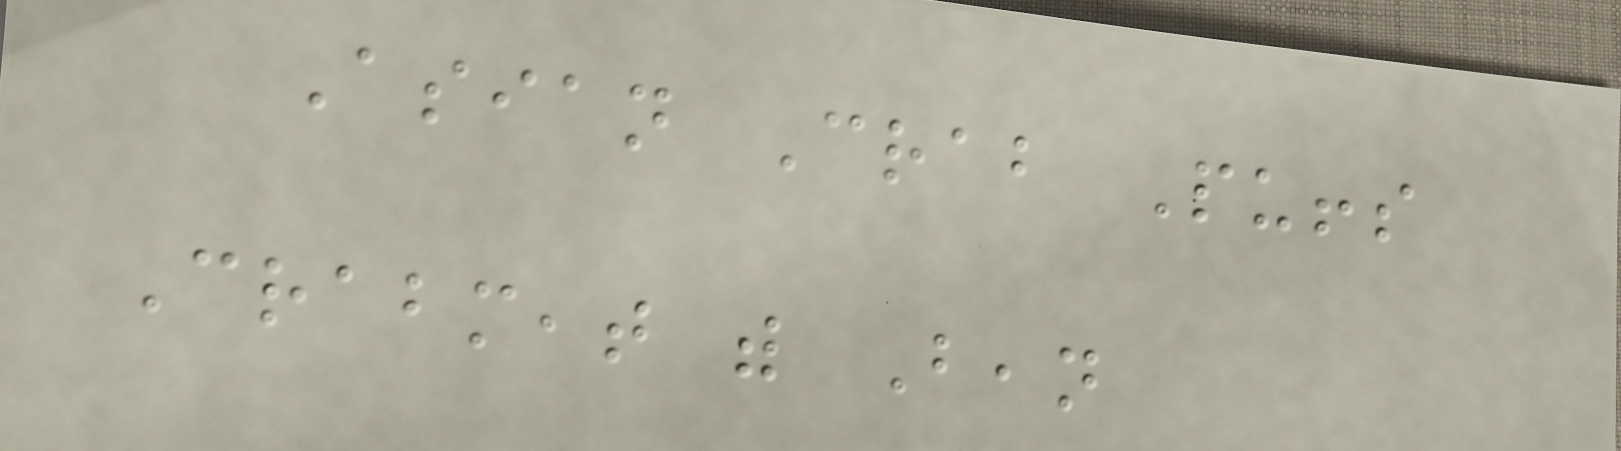Asian Crab Puffs
Crabmeat with Bean
